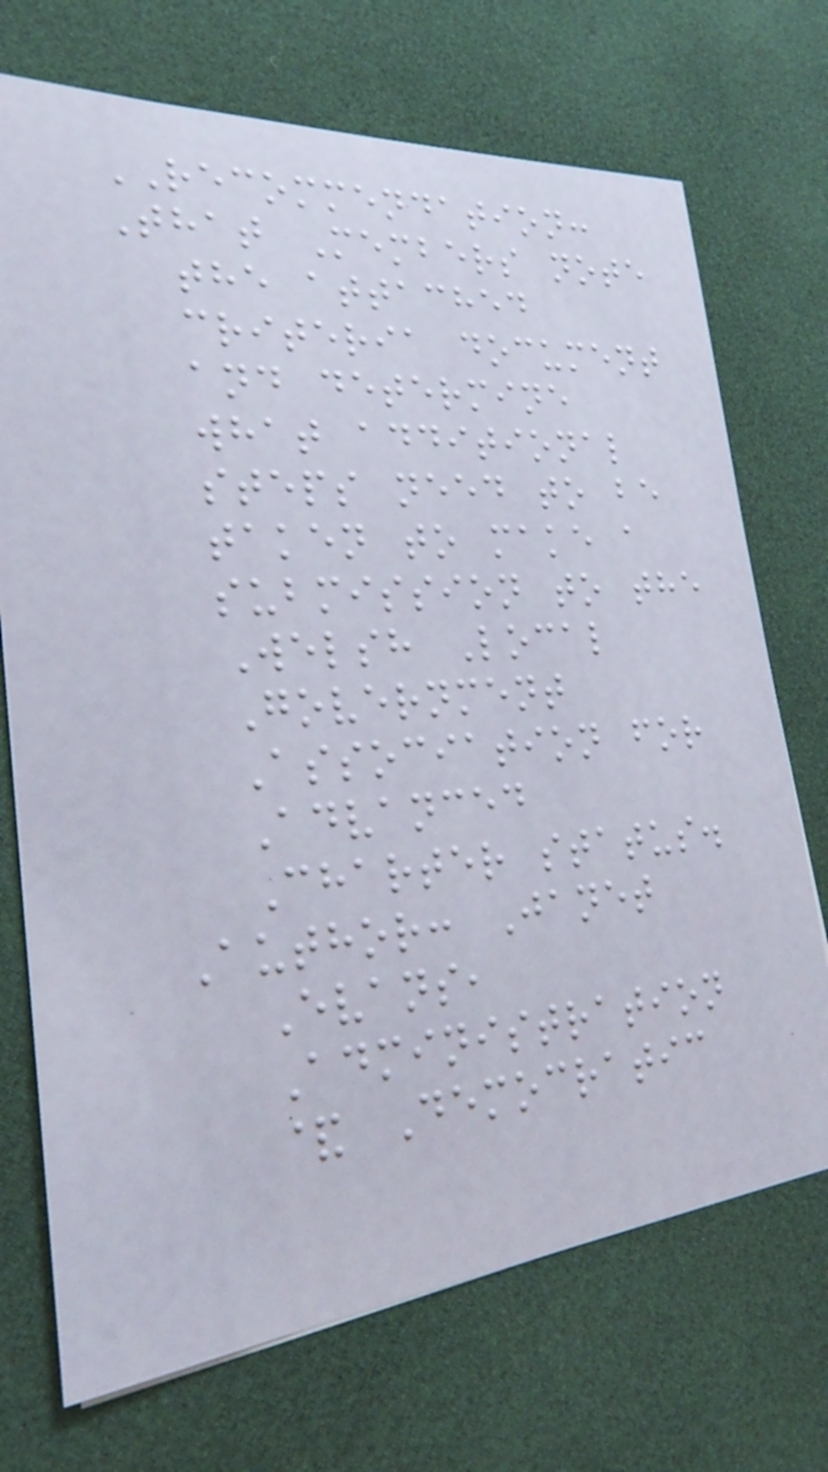RECOMMENDATION:
That Members note
the attached
criteria document
and determine
what additional
steps need to be
taken to make a
submission to the
Welsh Local
Government
Association for
Advanced
Charter status.
Author: Janet
Evans,
Administration
& Democratic
